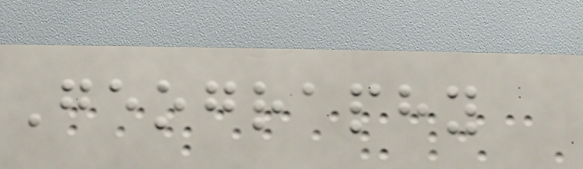Geography
